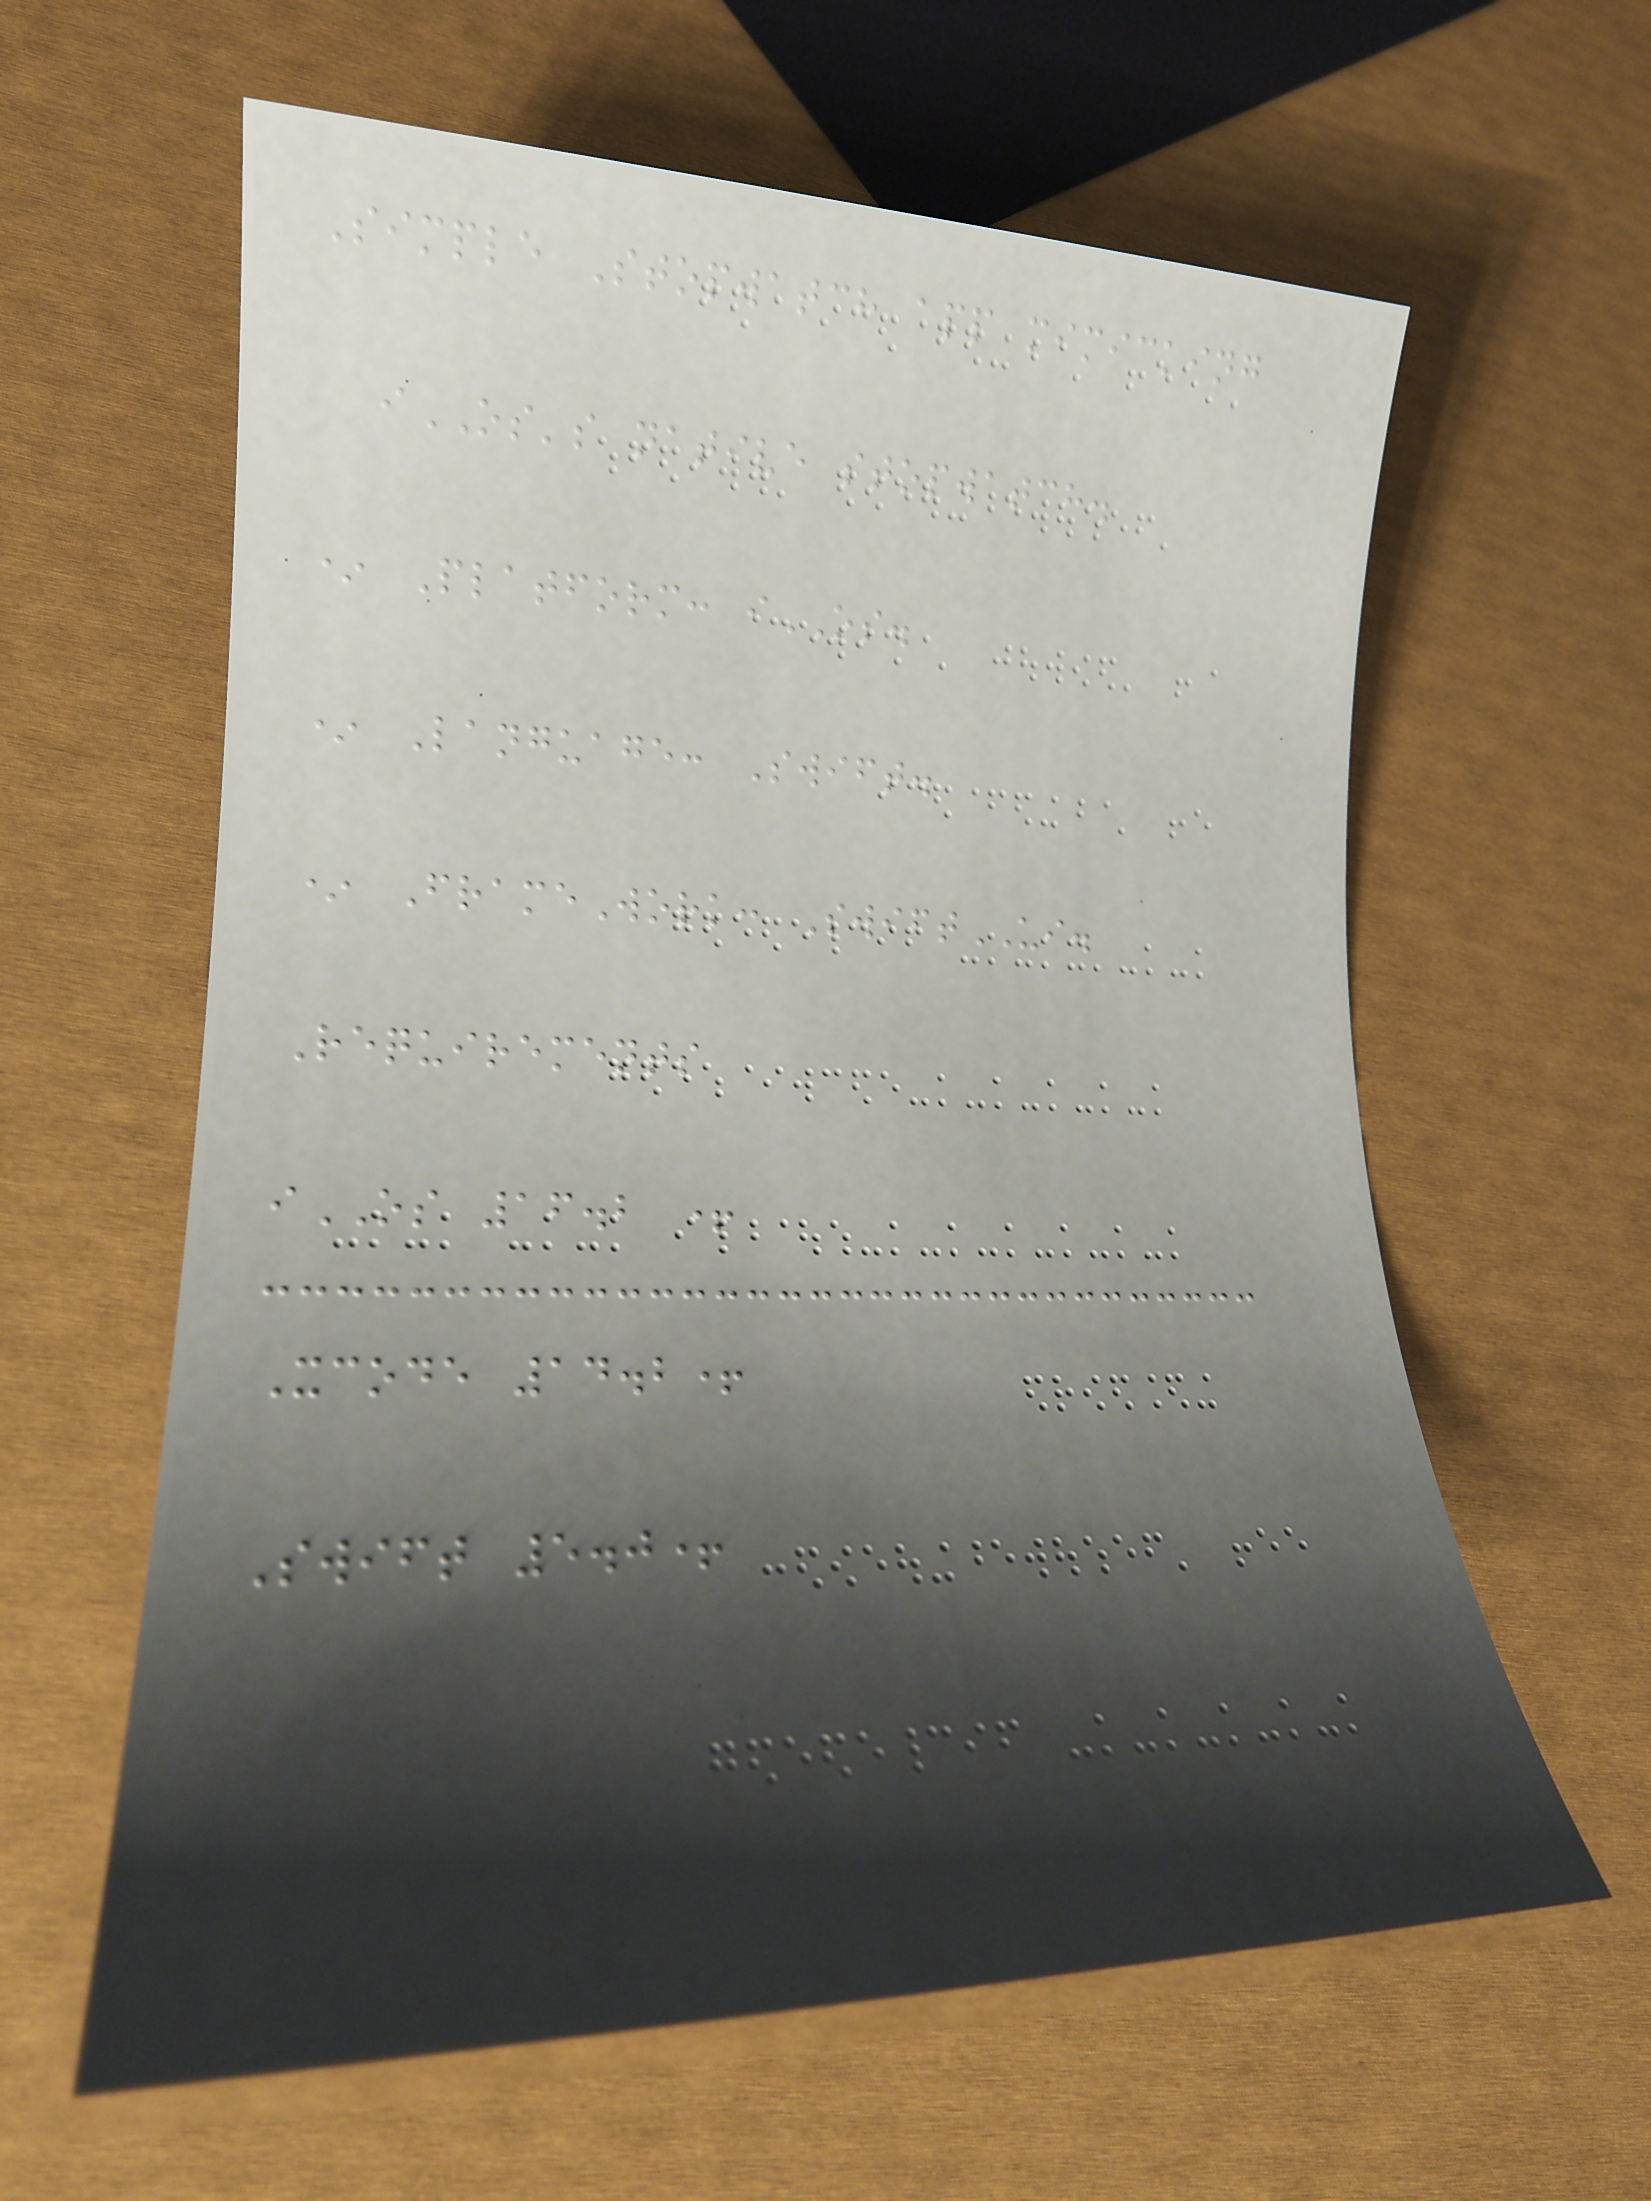Simple Stopwatch app mimicking
iOS's native stopwatch.
* Platform: iOS.
* Language: Swift.
* FrameWork: SwiftUI.
Requirements
iOS 16.2 +
Xcode 14.2+
Swift 5.0+
